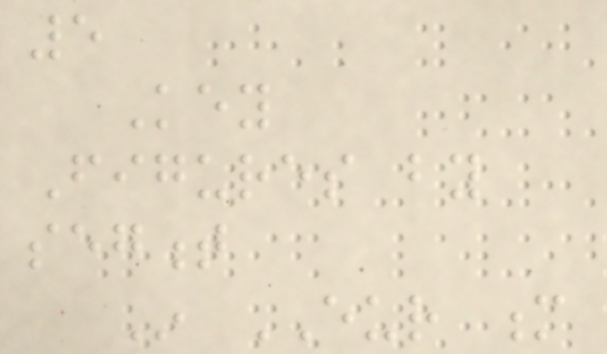5
Key
Figures by
segment
In EUR m
